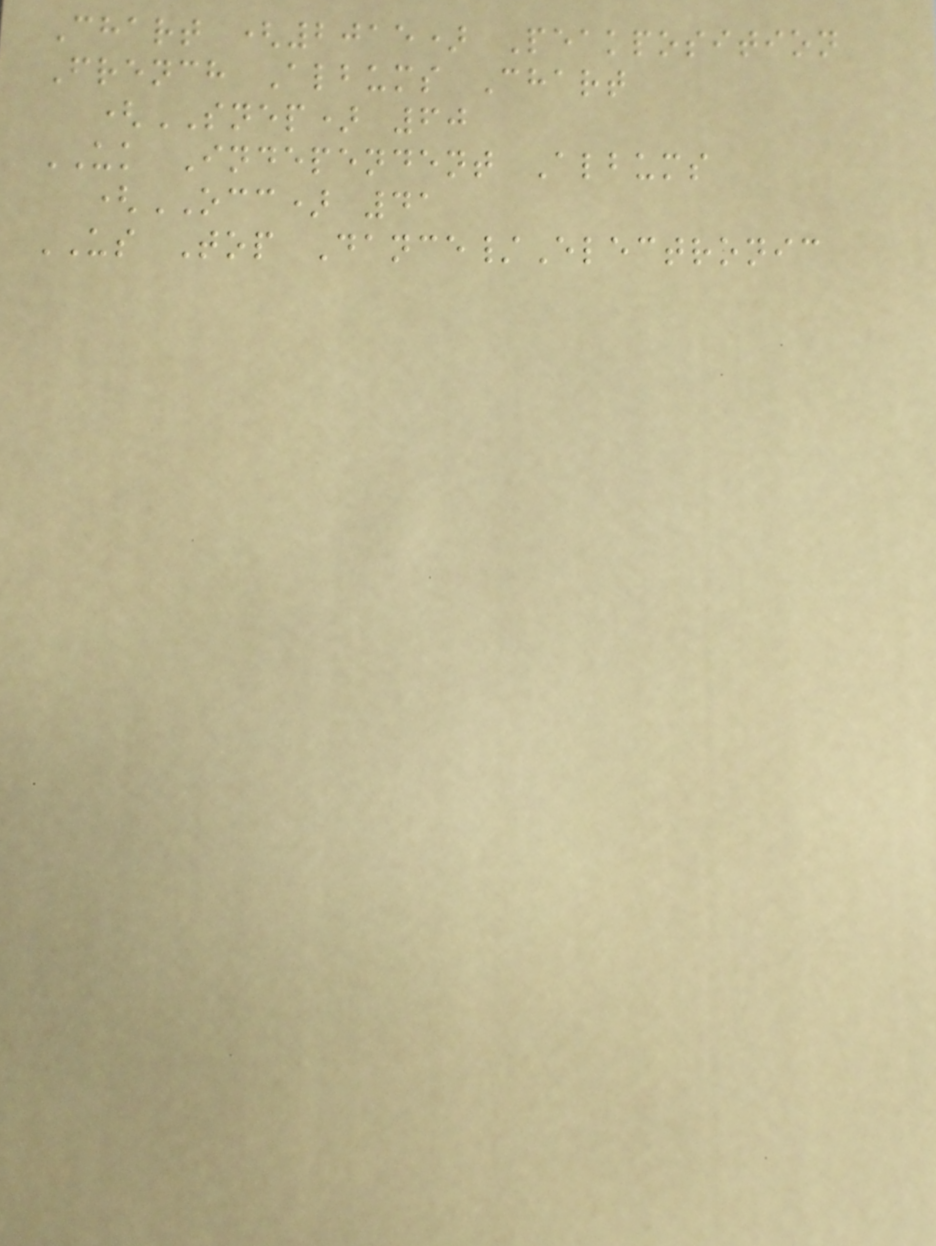Chart (2015) Peakposition
French Albums Chart
(SNEP) 60
UK Independent Albums
(OCC) 41
US Top Dance/Electronic
